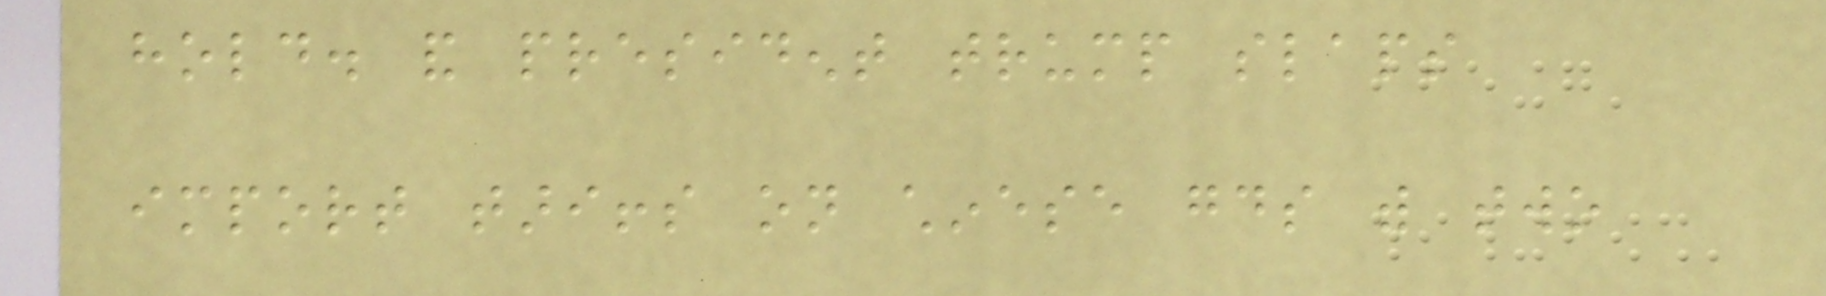hold. and president trump slaps
import tariffs on chinese goods with two
